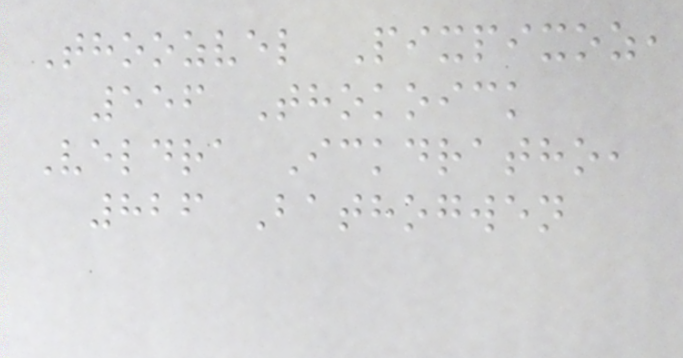Thoozvel Pixpixoz,
556 Thokoick
Veldra Ickdratho,
826 Bathogwen
